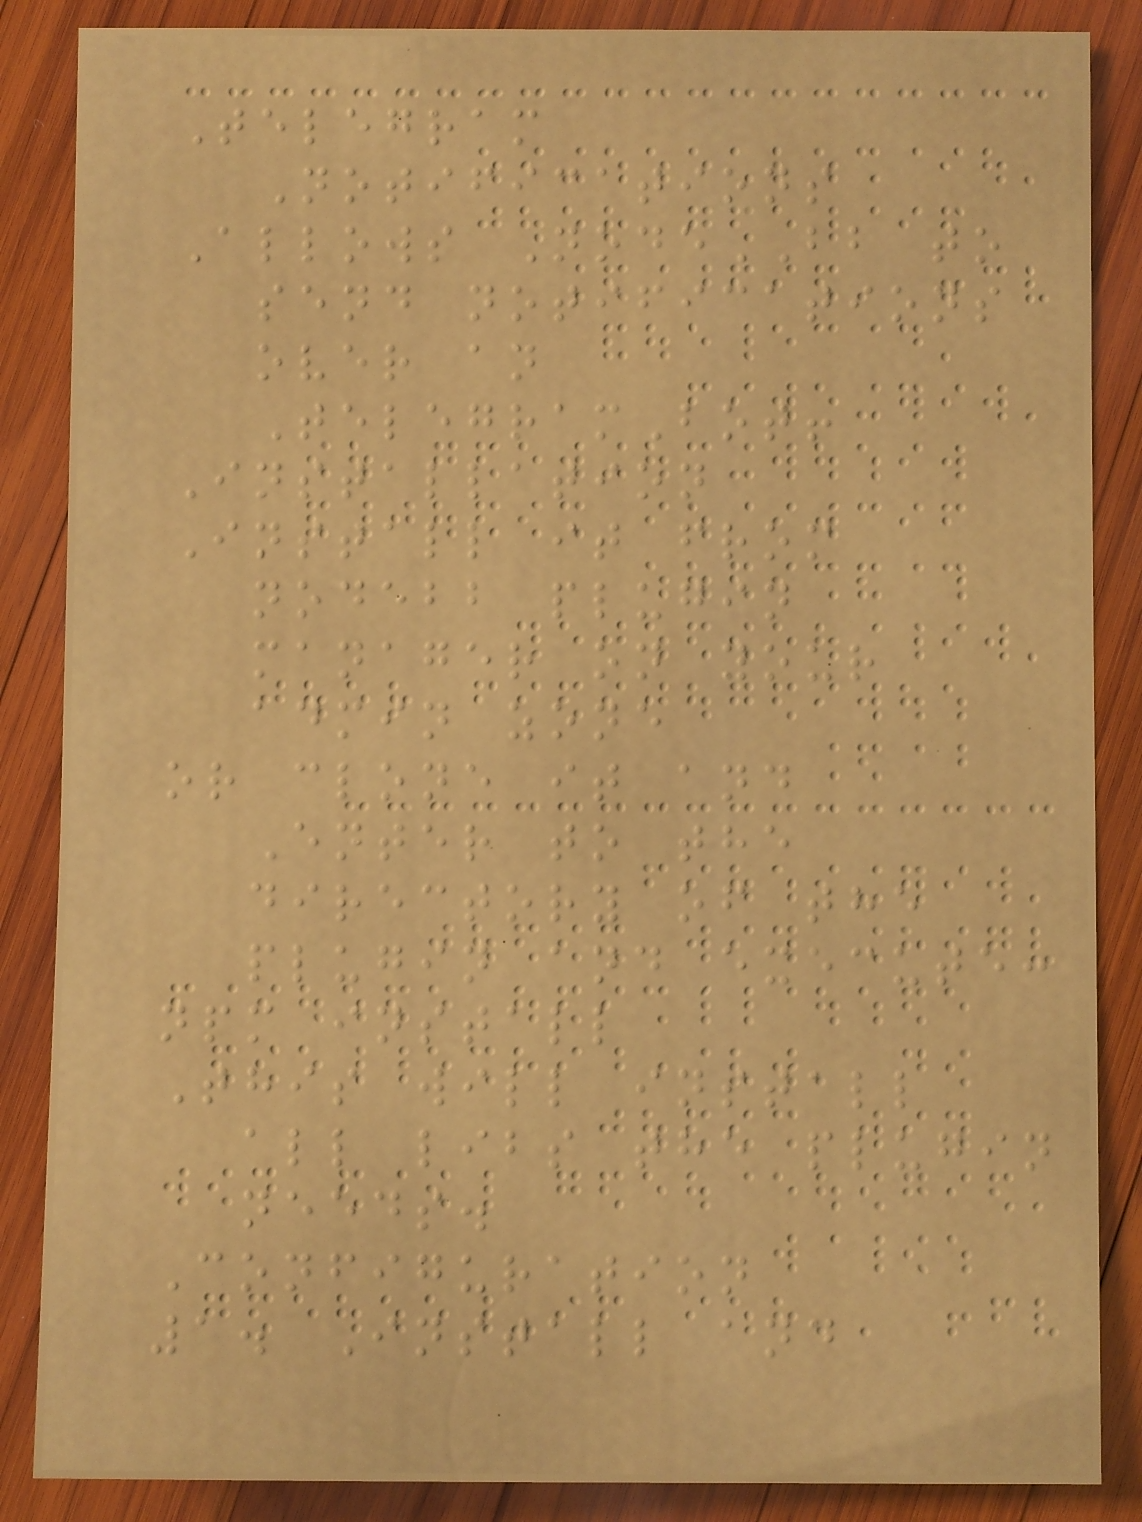Telegram
Notifications
Allows NodeBB to
send notifications
over an
TelegramBot!
Installation
Install it from
nodebb plugin
manager on your
admin zone
or clone it and
Enter to the
directory of the
plugin and execute:
npm install
This will install
all libs the plugin
needs.
Configuration
1. Install and
